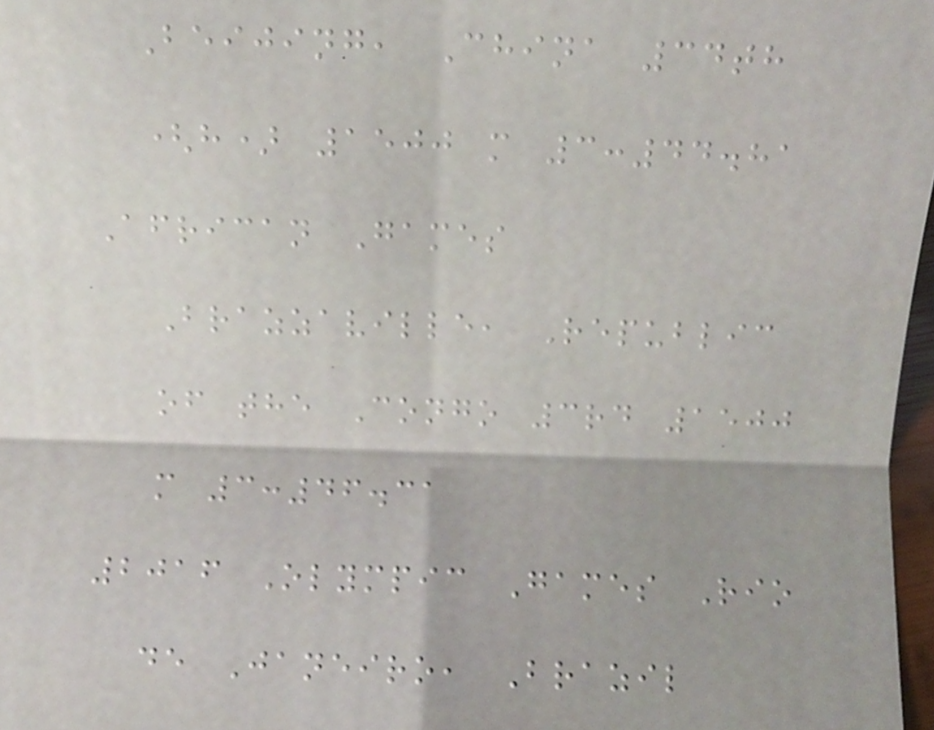Beijing, China 34th
(h) 1500 m 3:44.81
African Games
Brazzaville, Republic
of the Congo 3rd 1500
m 3:46.31
2016 Olympic Games Rio
de Janeiro, Brazil
